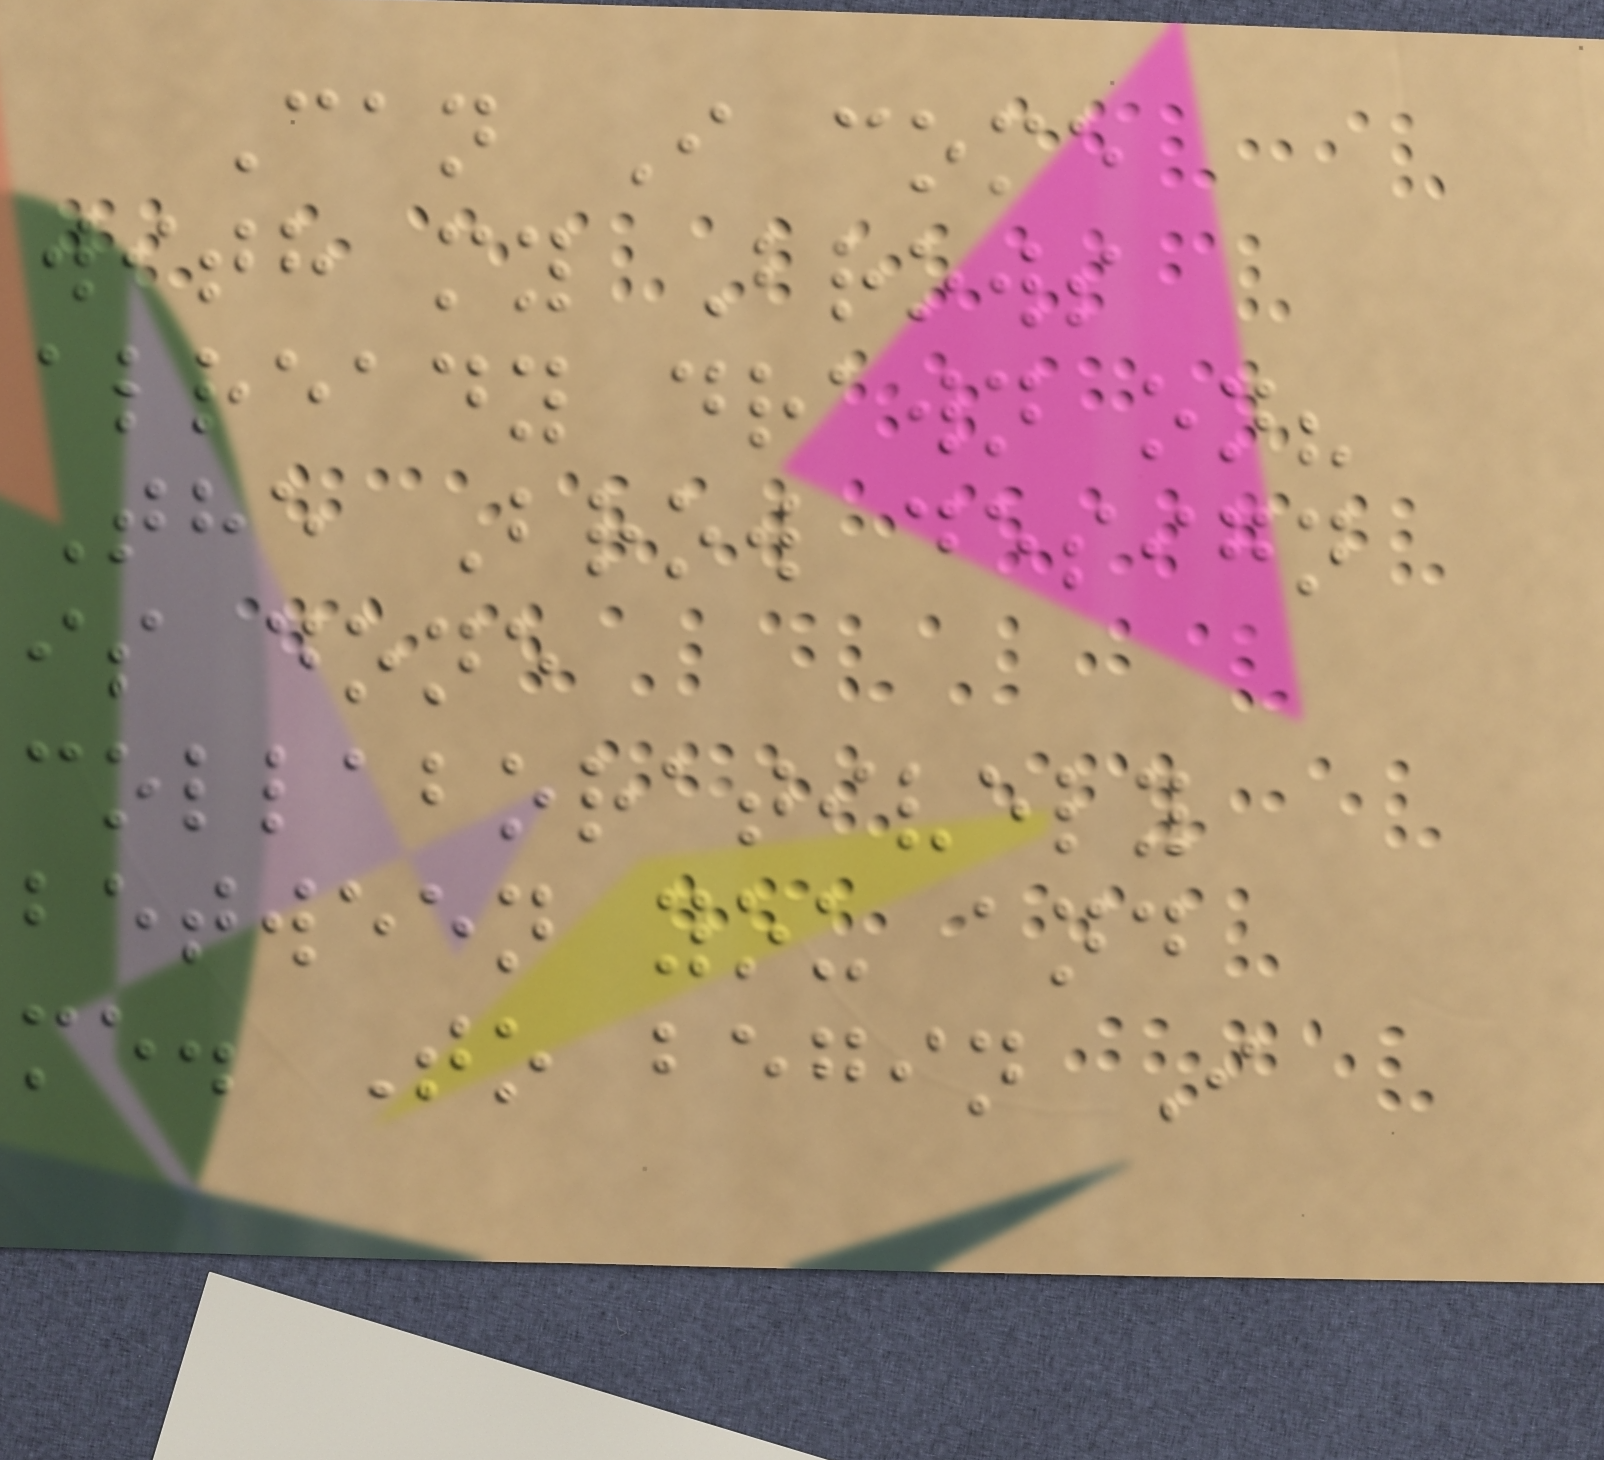Can I come
with my Brows
already drawn on?
The Brow design
is done
collaboratively
between you and
me. To begin I
